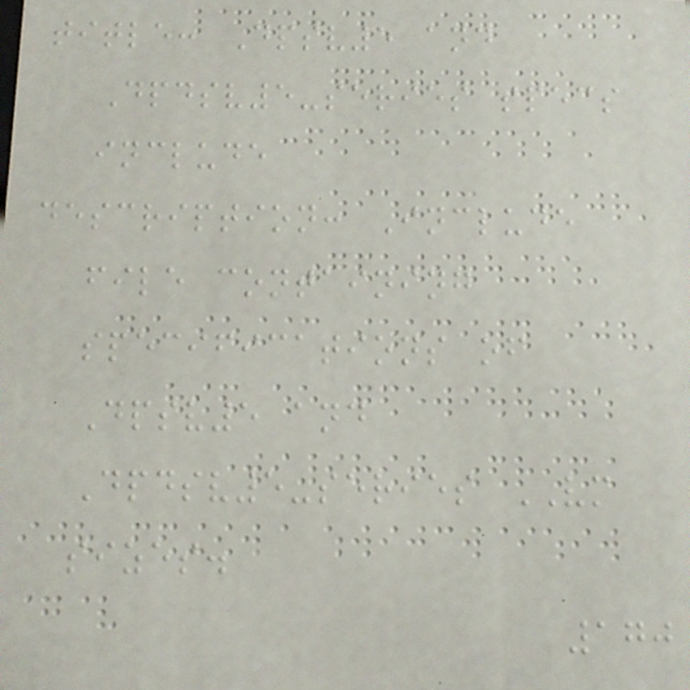title: Dpsv5 and
Dpdsv5-series specs
include
description: Include
file containing
specifications of
Dpsv5 and
Dpdsv5-series VM
sizes.
170
